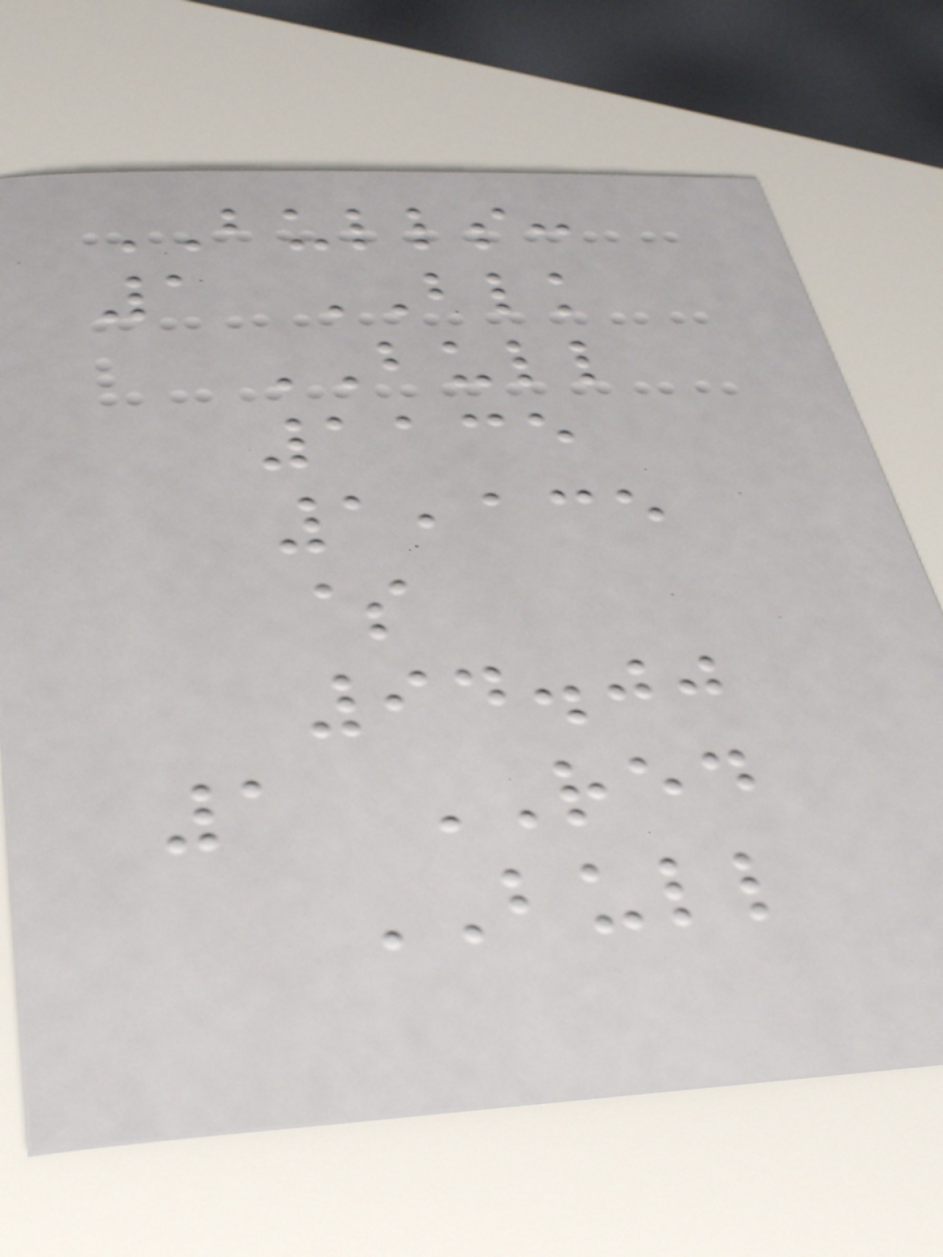BULLS:
1 BLK
BULL
1135
1,135
$
94.00
1 RED
BULL
